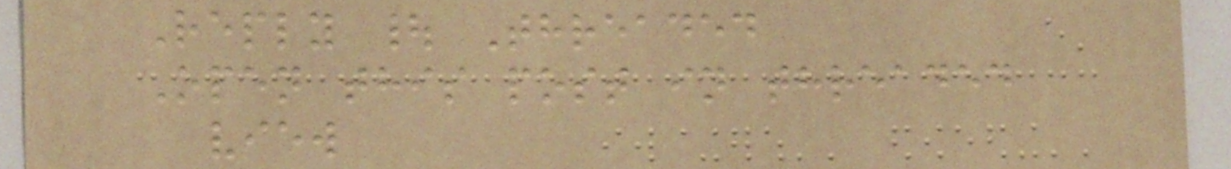Reply | Threaded
Open this post in threaded
view
